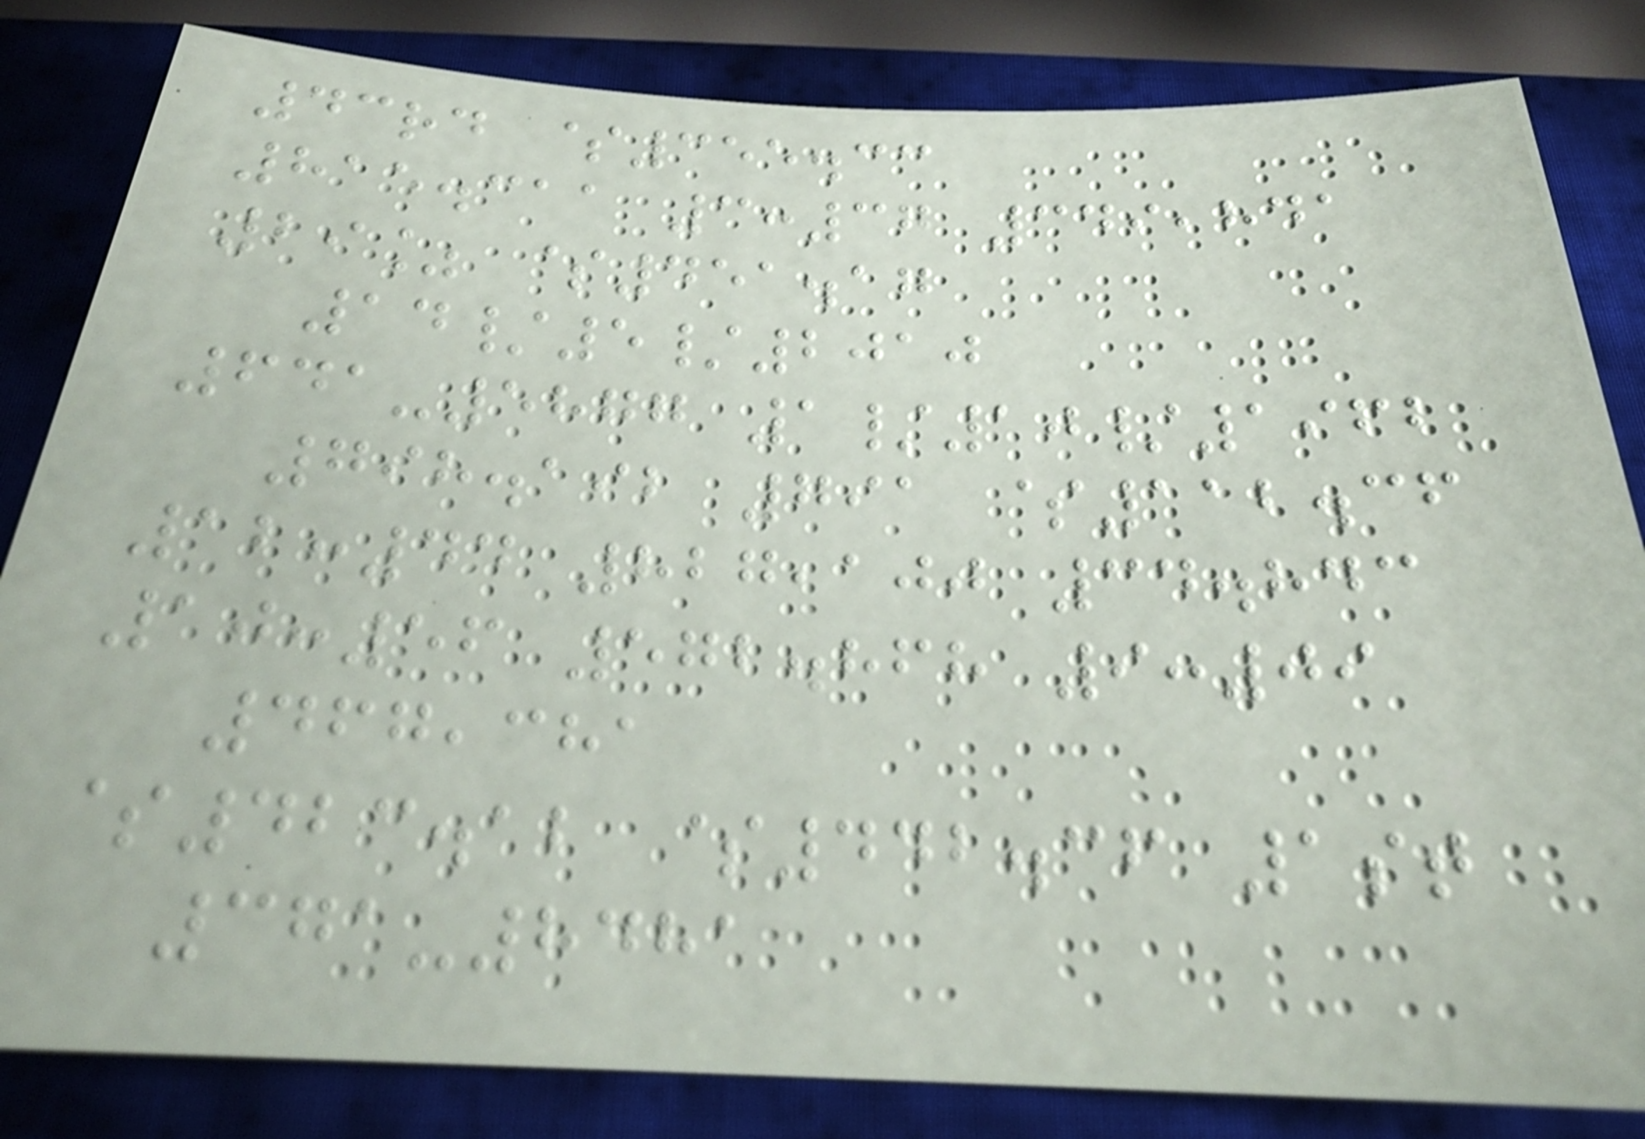43rd $355.33
815.311 3:37 349,841
29% $451.17
14/5/2010
641-5877 1/10/1962
798.192 791 $112.36
12:44 827,100 34.843
10:56 572.868 9:09
467,381
$423.12 $442.36 1st
371-8481
